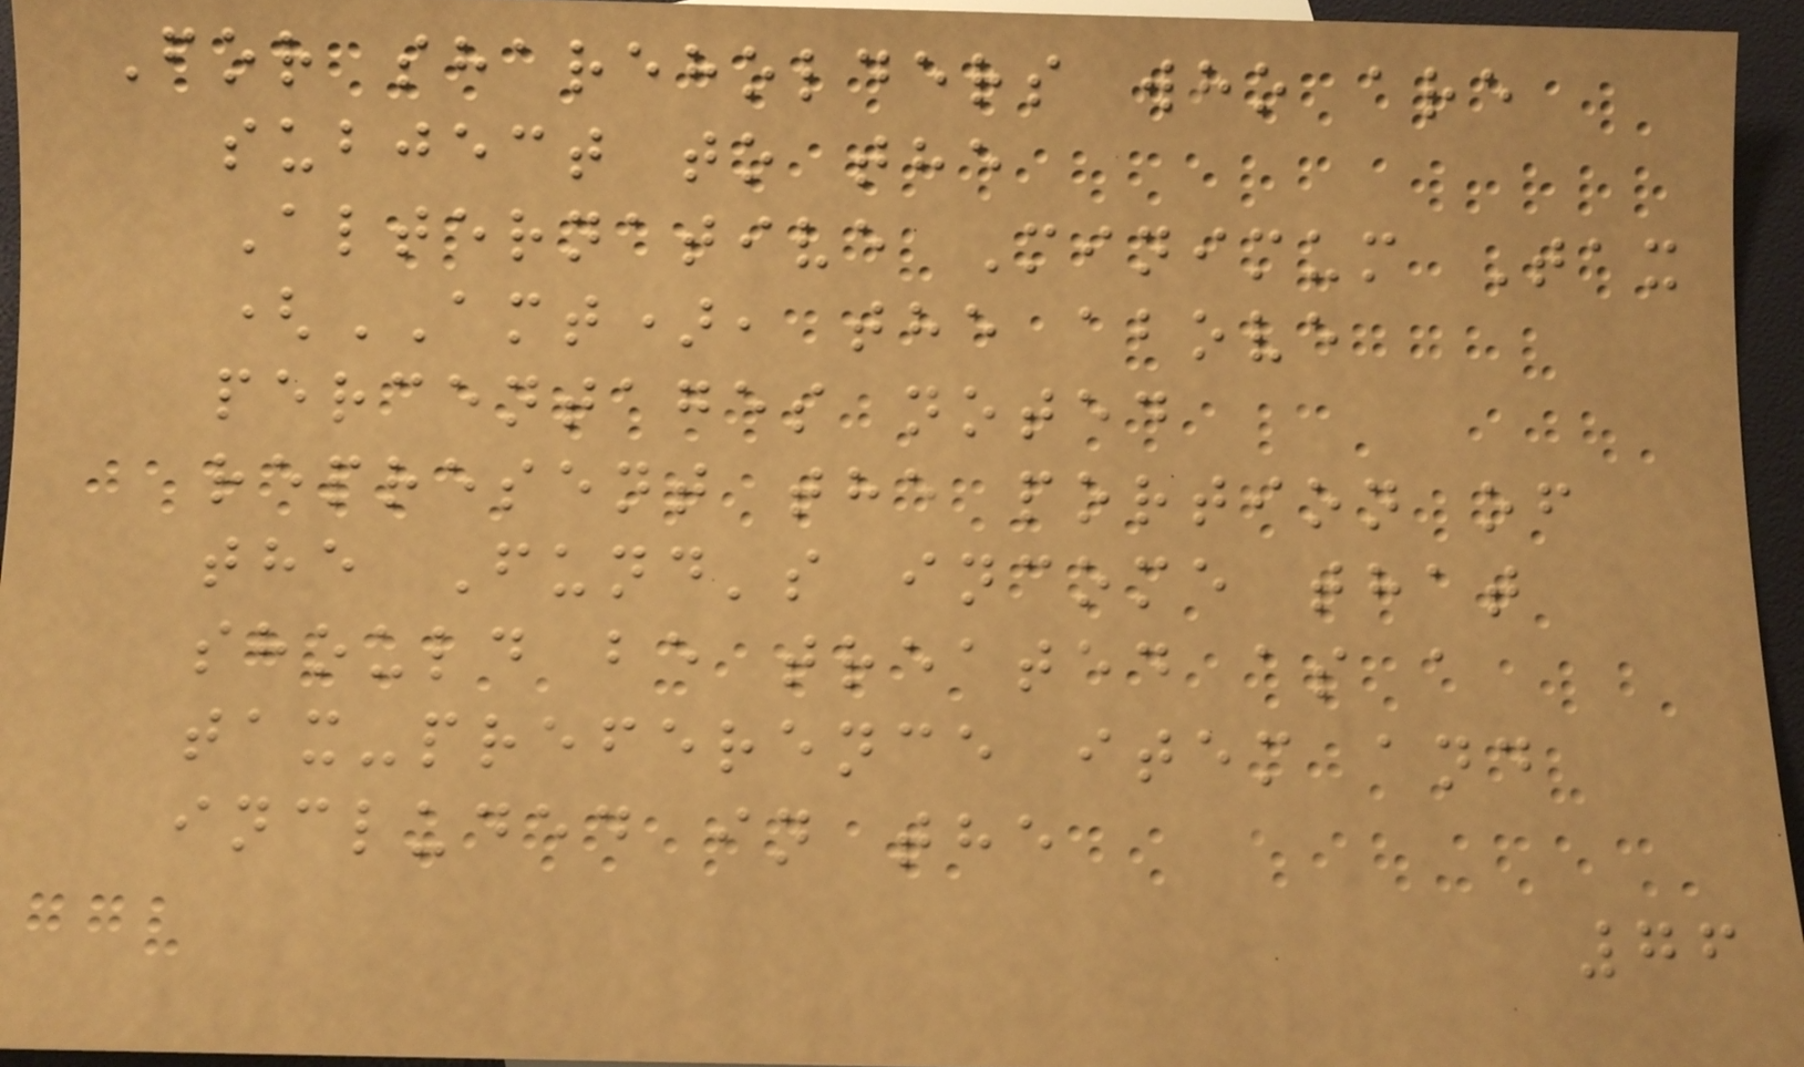For shareholders who are
subject to the
Alternative Minimum Tax
(AMT), the above
percentages noted
represent the portion of
the Fund's income that
should be treated as a
tax-preference item and
included in the
76
